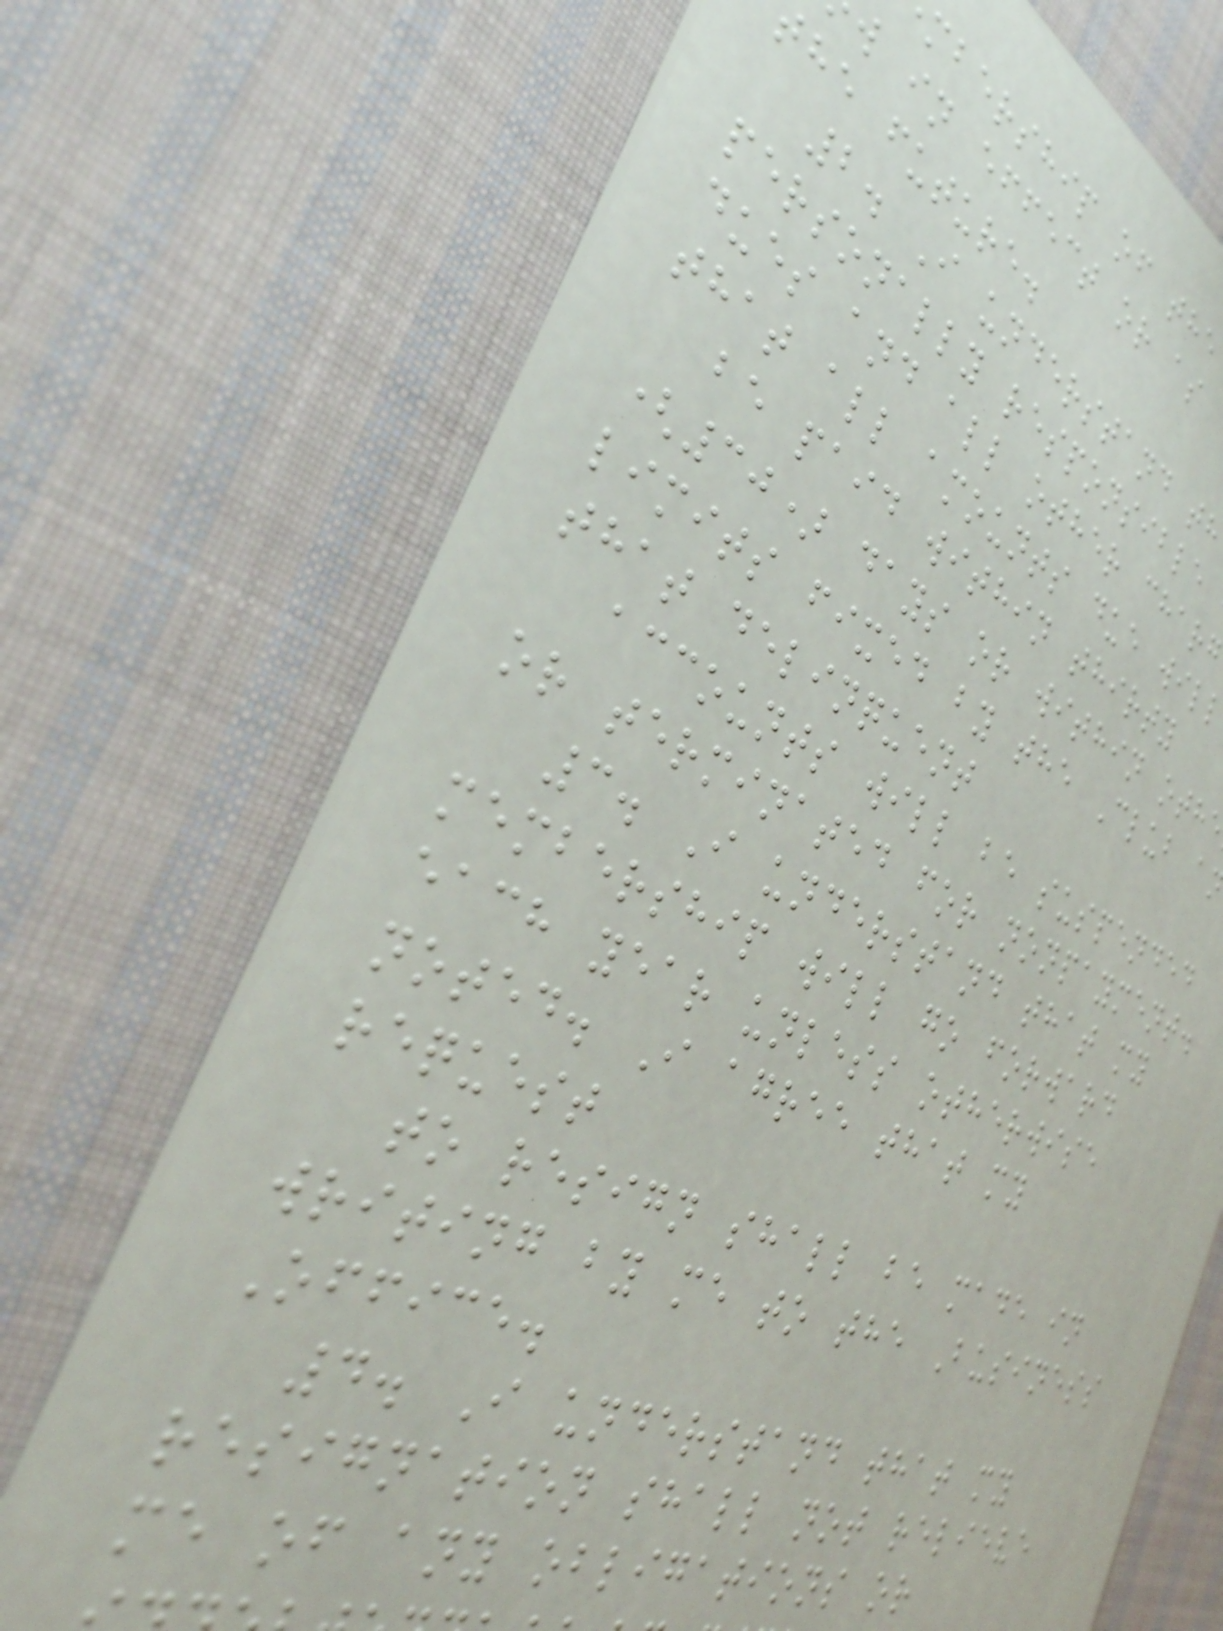mbership of the
w in effect or as
the future.
2. I understand th
personally responsible
dues and all other charg
that all amounts due wil
be paid within thirty
(30) days or within oth
limits fixed by the Club a
that delinquent
accounts will be suspended
or terminated for nonpayment.
3. I understand that my
membership will go forward
each year unless otherwise
noted. I agree that my
request
to resign shall be made in
writing by me to the Business
Office.
4. I understand that my
resignation shall not relieve
me of any obligations or
